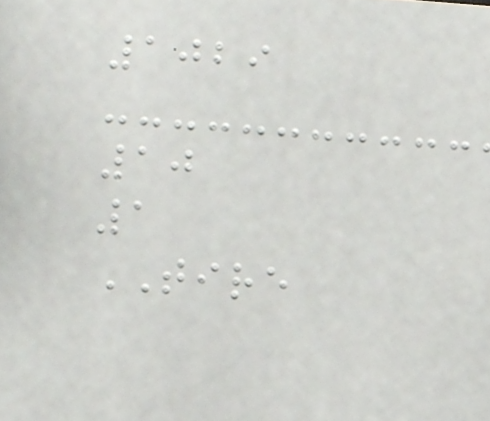1029
10
1
TIRE
